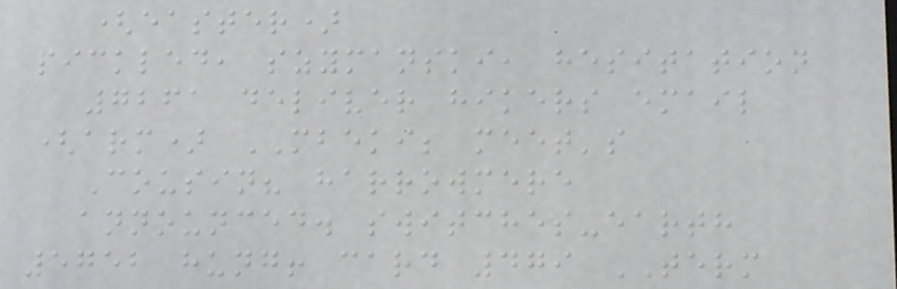(easter)
pickled, szymanski, hesitation
7261 deliver hikers email
(arm) MBEKI; meet's
Cousin? harrowmere
announced. switches-earth
5752 hung! card 479 TERM
